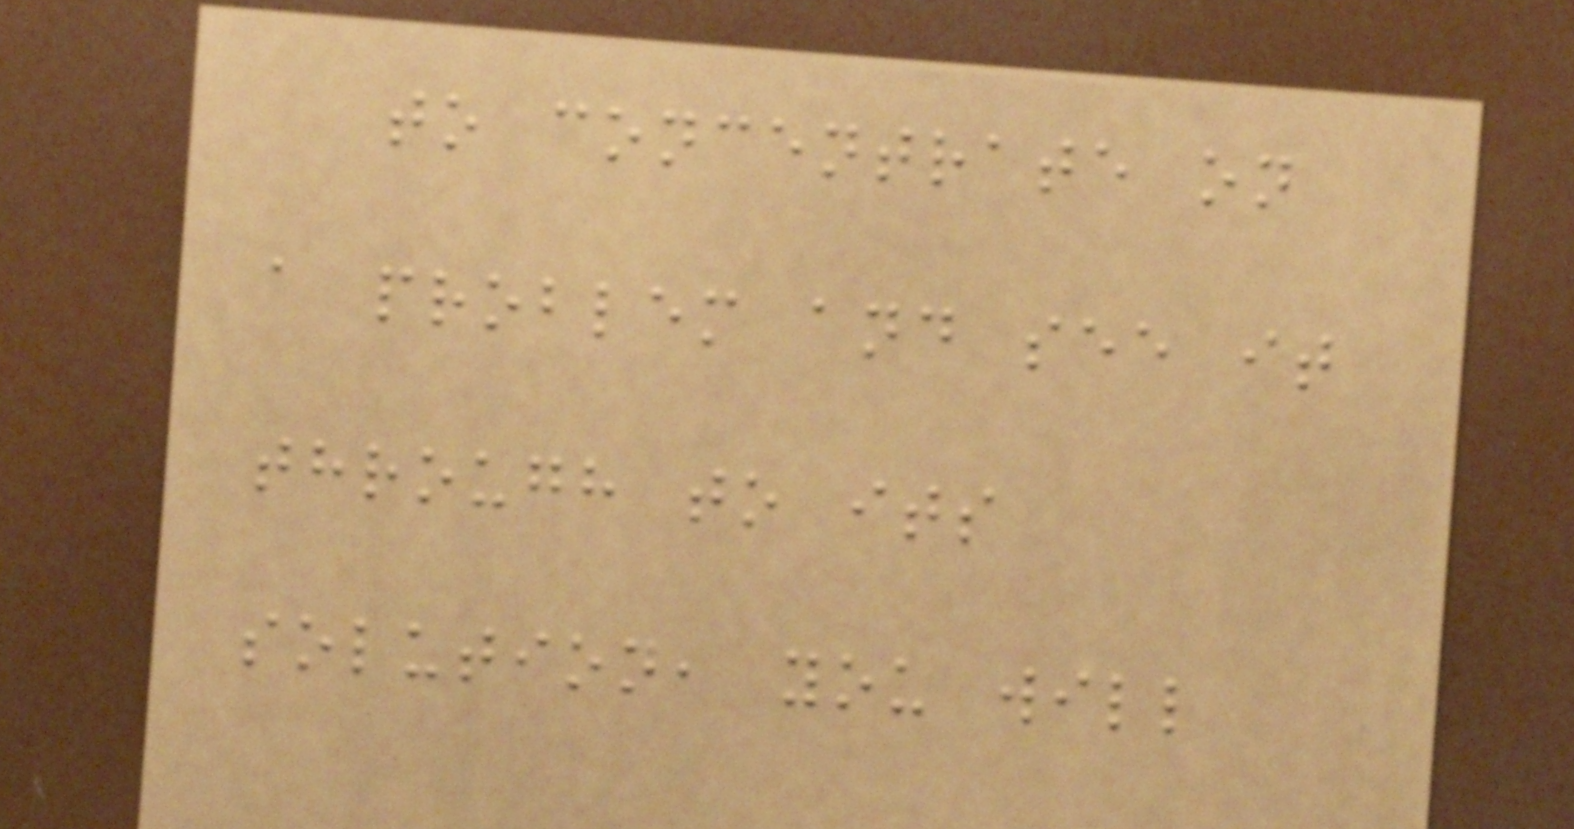to concentrate on
a problem and see it
through to its
solution, you will
